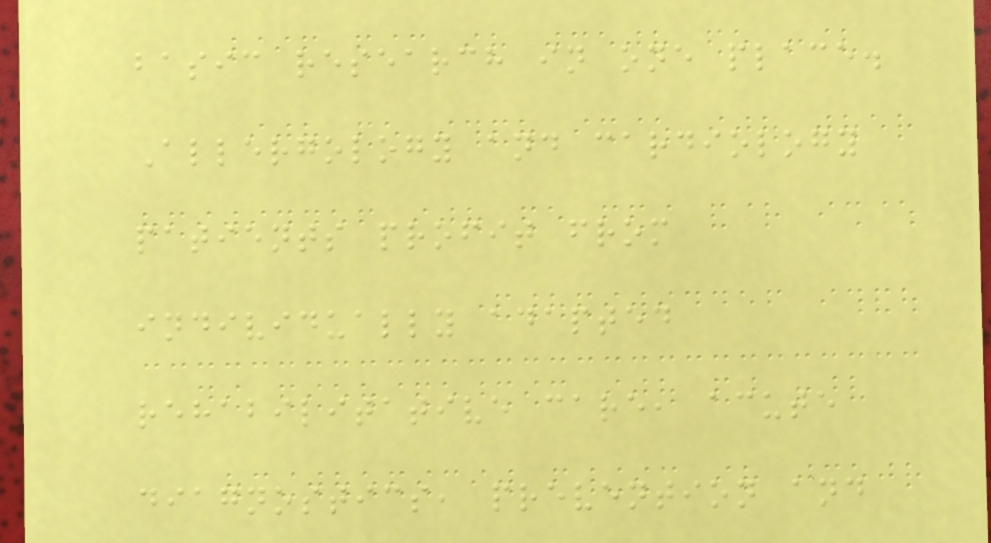basic research in one place.
Allergology and cardiology
patients profit from
individually adapted
rehabilitative care, acute
diagnostics, prevention and
